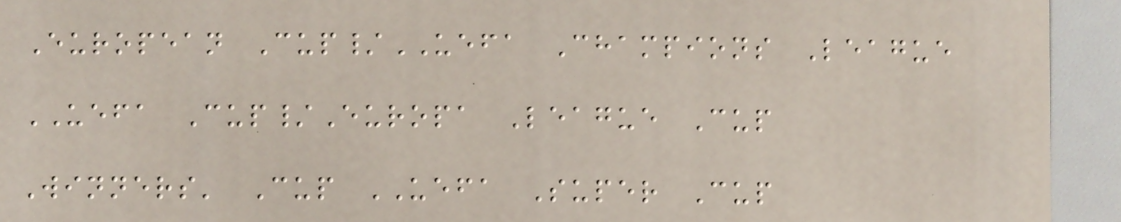European Cup/UEFA Champions League
UEFA Cup/Europa League Cup
Winners' Cup UEFA Super Cup
